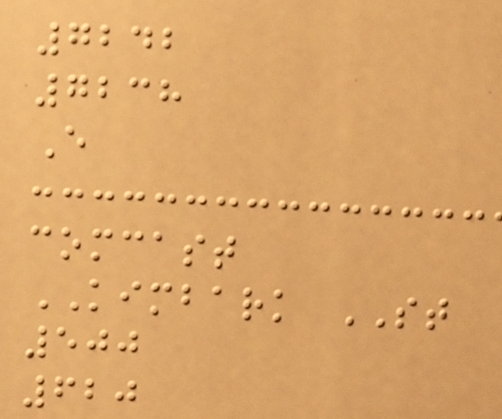7242
7238
E
comcast
KIMBARK ST
500
620
